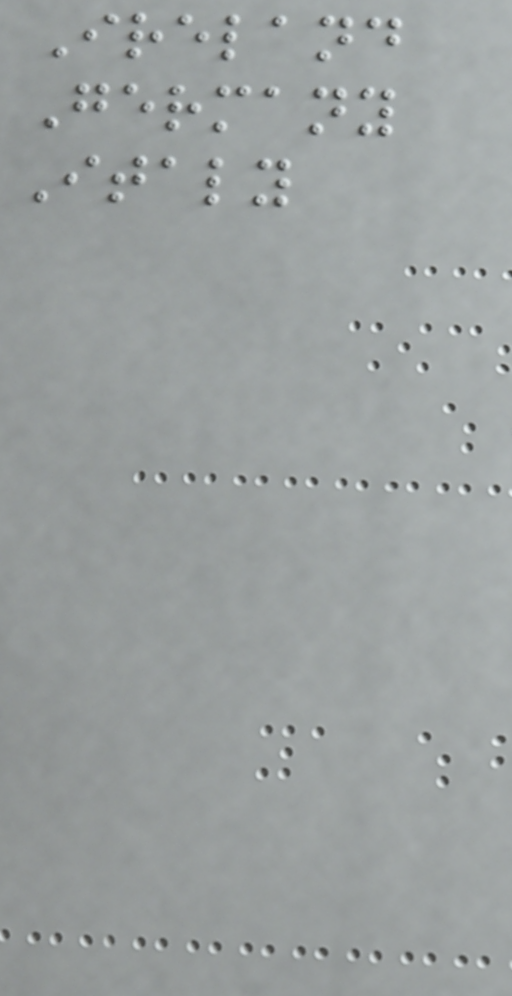Ireland
Germany
Italy
